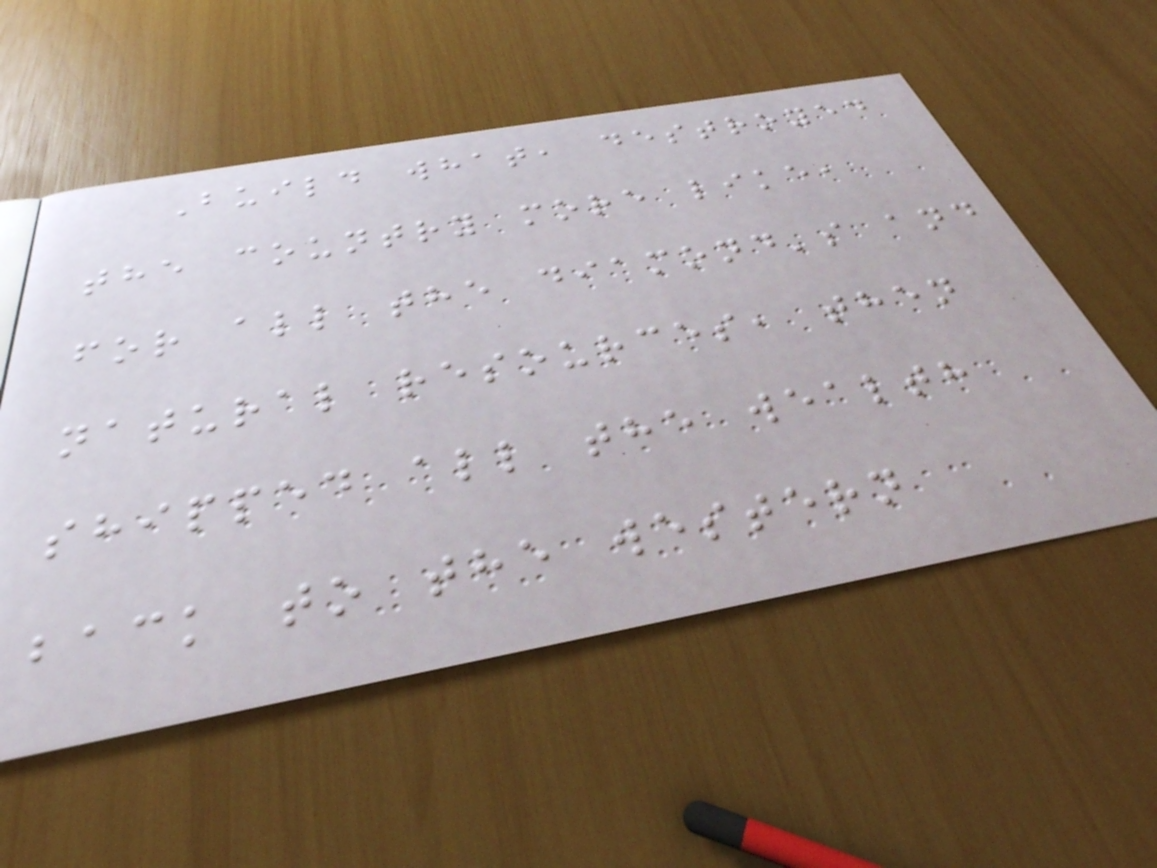Build what, destroyed
the country more like,
for all the diamond's and
natural resources, then
shipped all the wealth
back to the western
